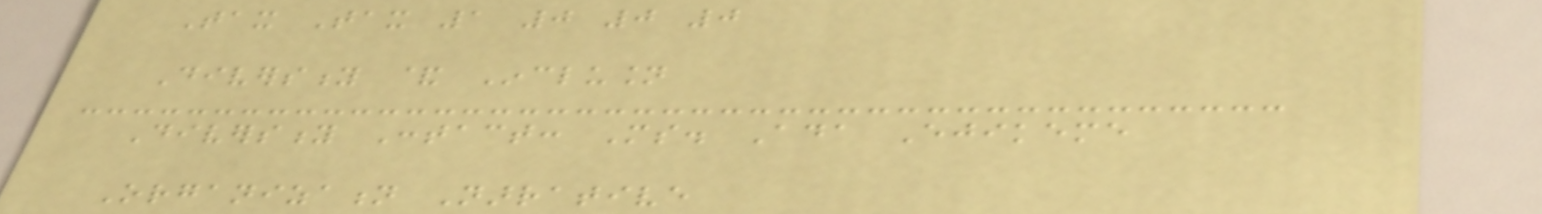Tax Tax 1 0 0 0
Diversity & Inclusion
Diversity Contact: Ms. Ada Ejikeme
Organization Narrative
